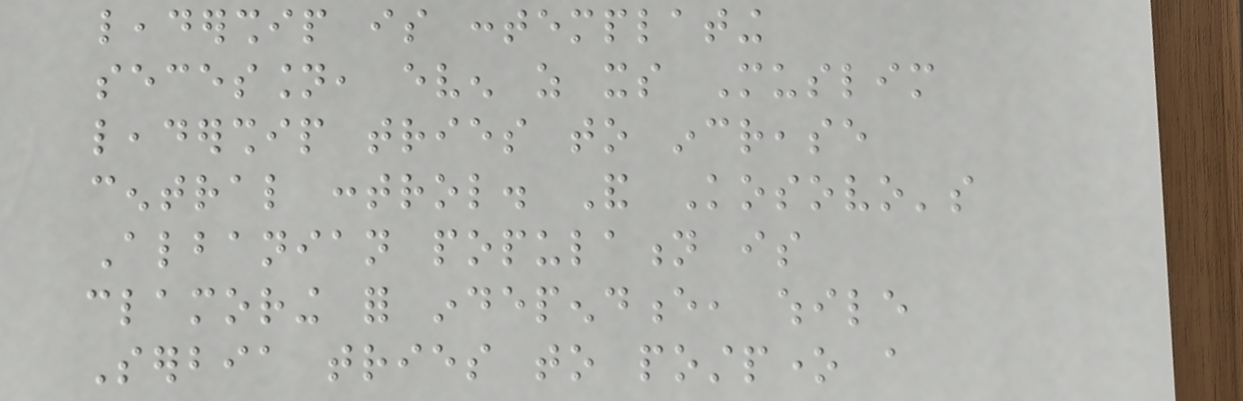leadership is contemplating
secession, even as its Muslim
leadership tries to increase
central control. And Kosovo's
Albanian population is
clamoring for independence, while
Serbia tries to postpone a
